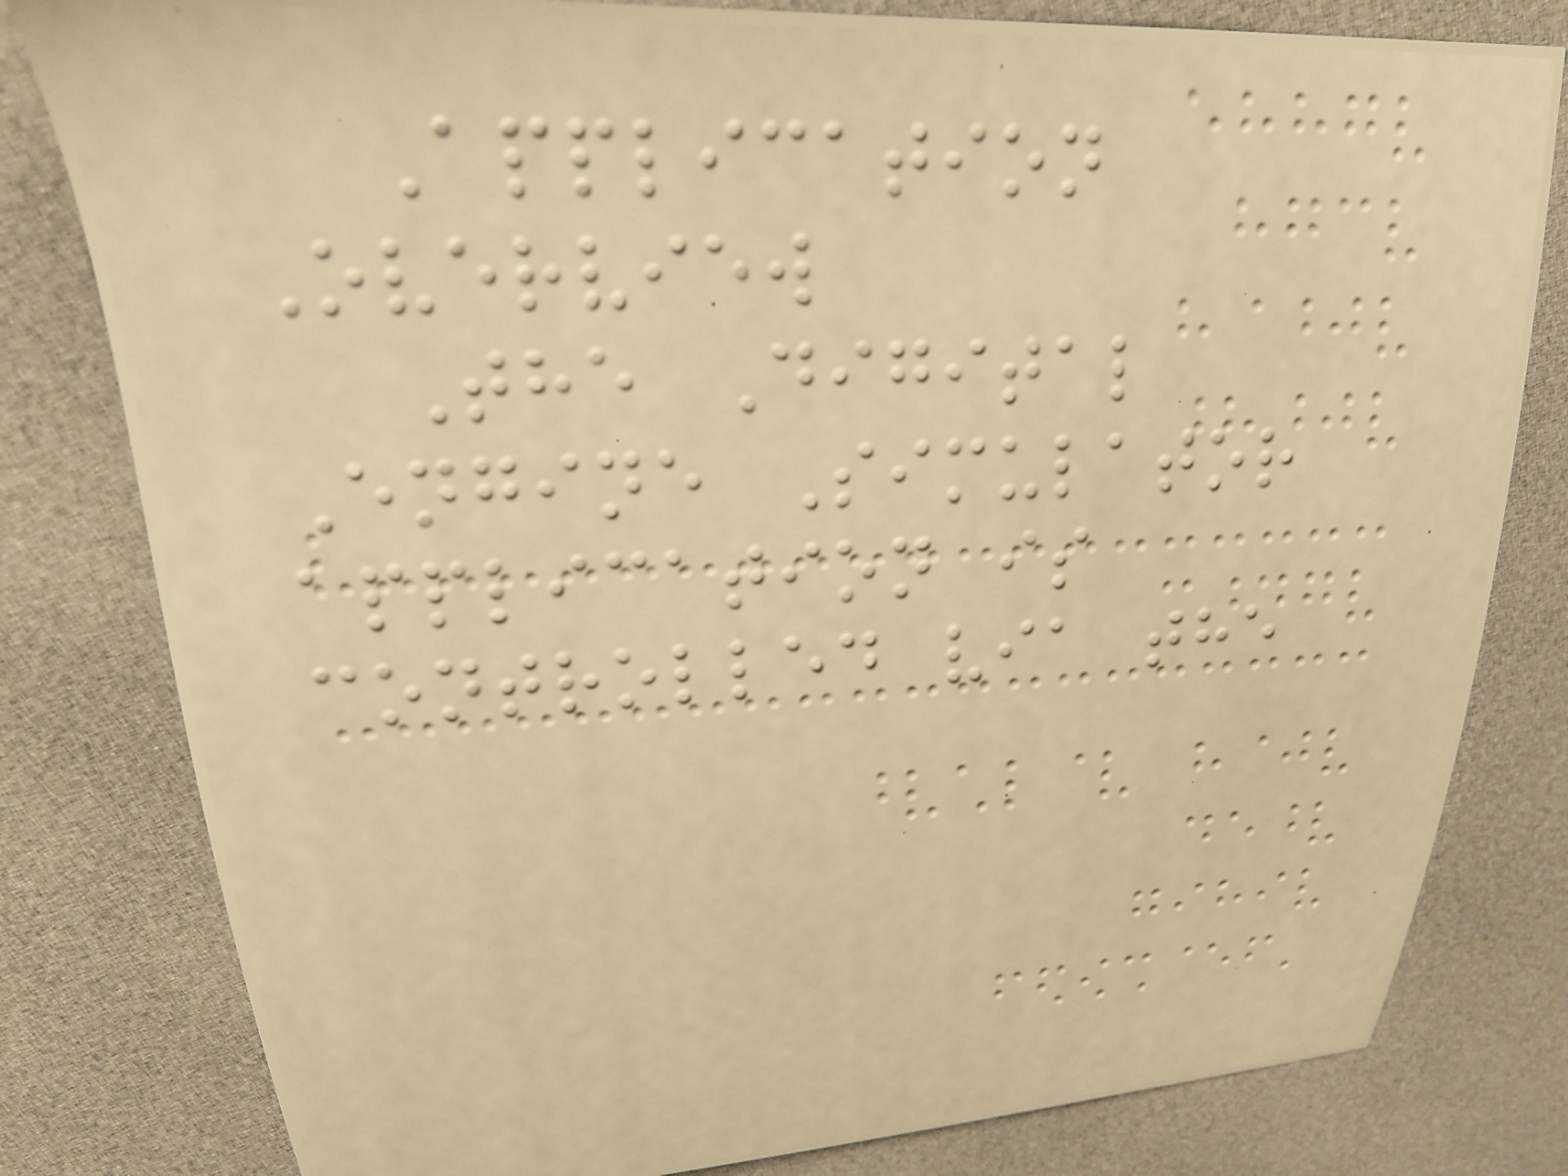Application
Overview
The Digital
Engine Simulator
application is
controlled via the
